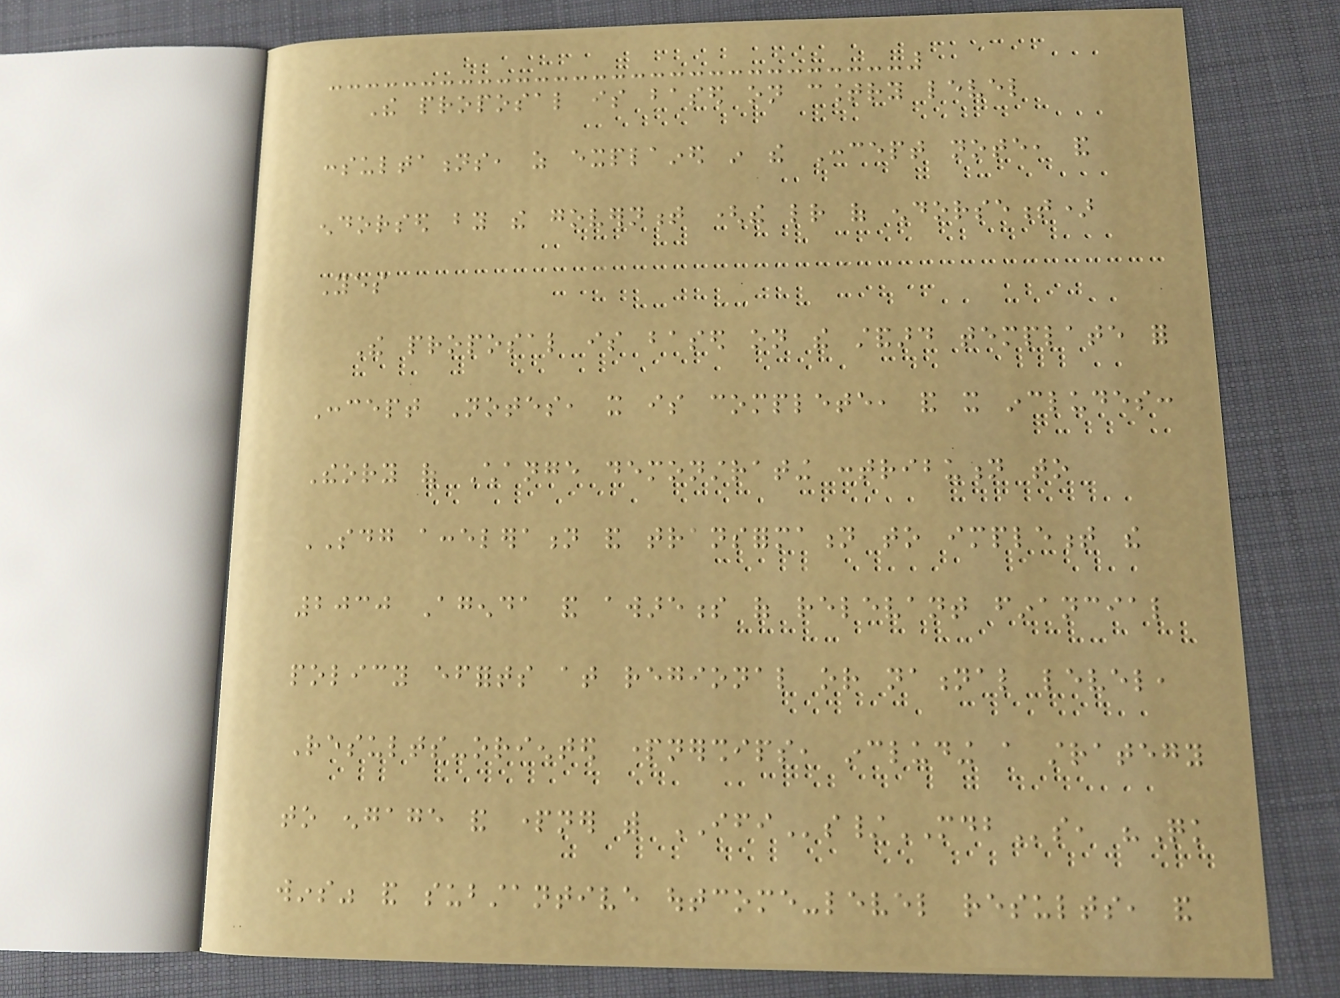The proposal is based on country level
consultations, as explained in the Concept note, and
endorsed by the government (the letter of endorsement)
Yes
The proposal is based on the standard template for
Concept Notes, it is complete, and it includes:
Theory of Change demonstrating contribution to
SDG acceleration and transformation to implement the
2030 Agenda and awareness of relevant financial
policy efforts at regional or national level,
Results-oriented partnerships, including a strategy
to engage and partner with IFIs/MDBs, "Quick
wins" and substantive outcome-level results, and
